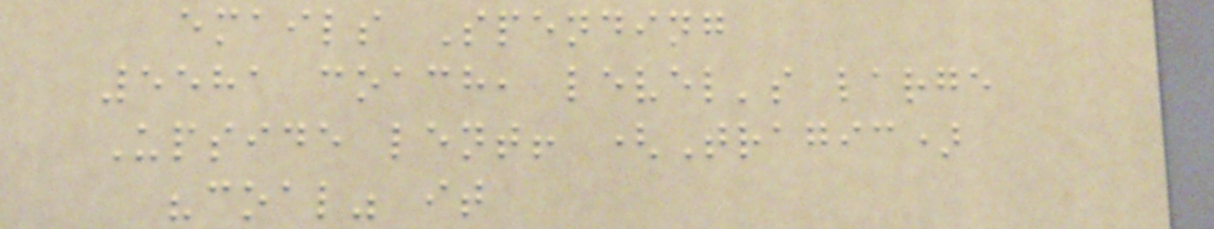emails Spending
5581 coach, level's large
Upside lent! (Tragic)
"coal" it
